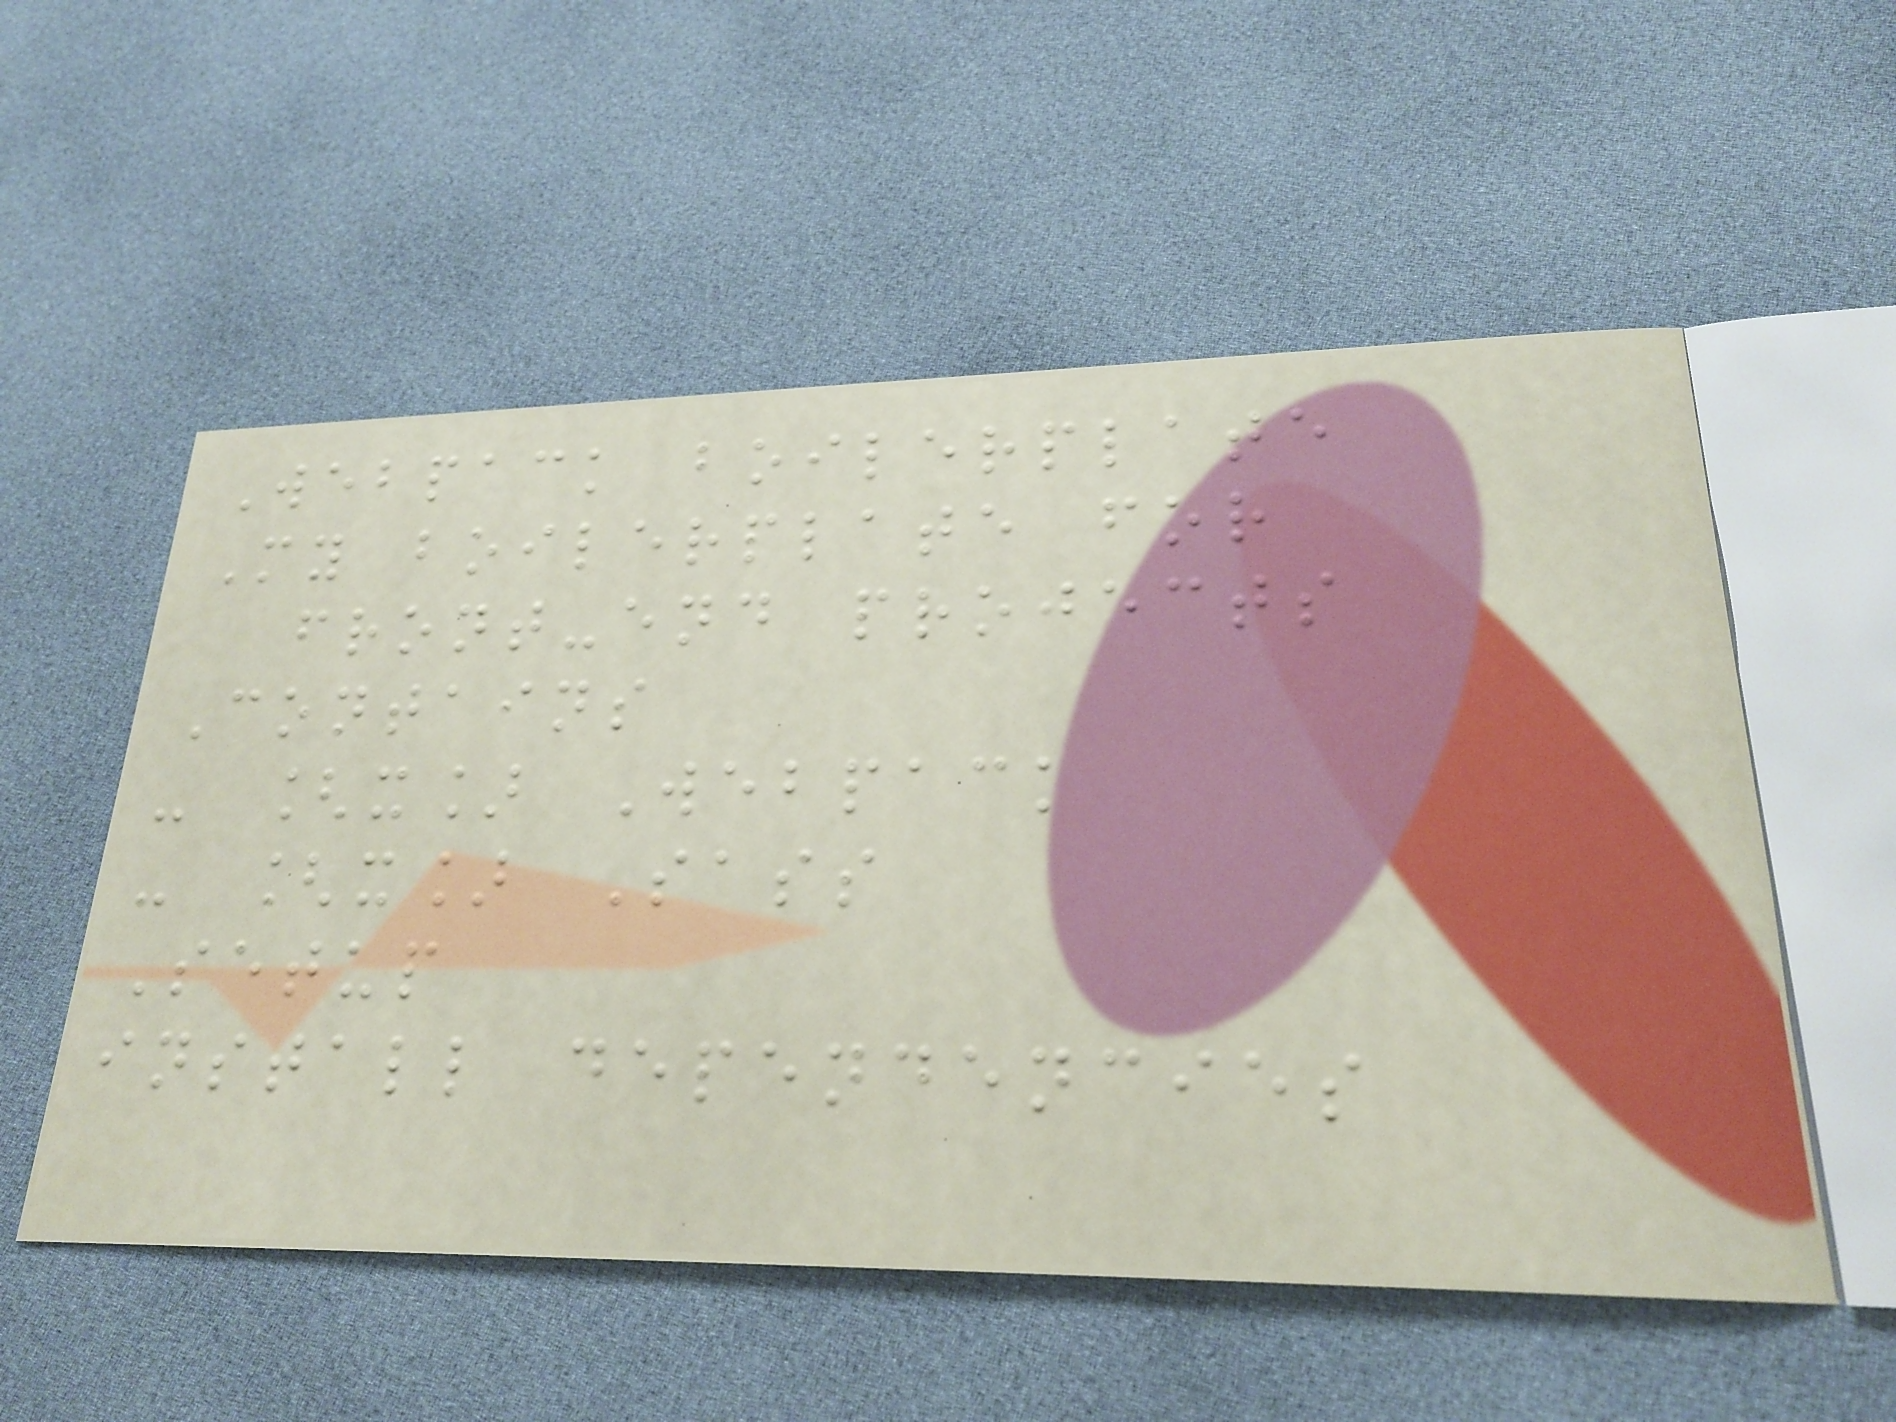Webpack boilerplate
My boilerplate for
front-end projects
Contains
- [x] Webpack
- [x] Sass
Setup
install dependencies
